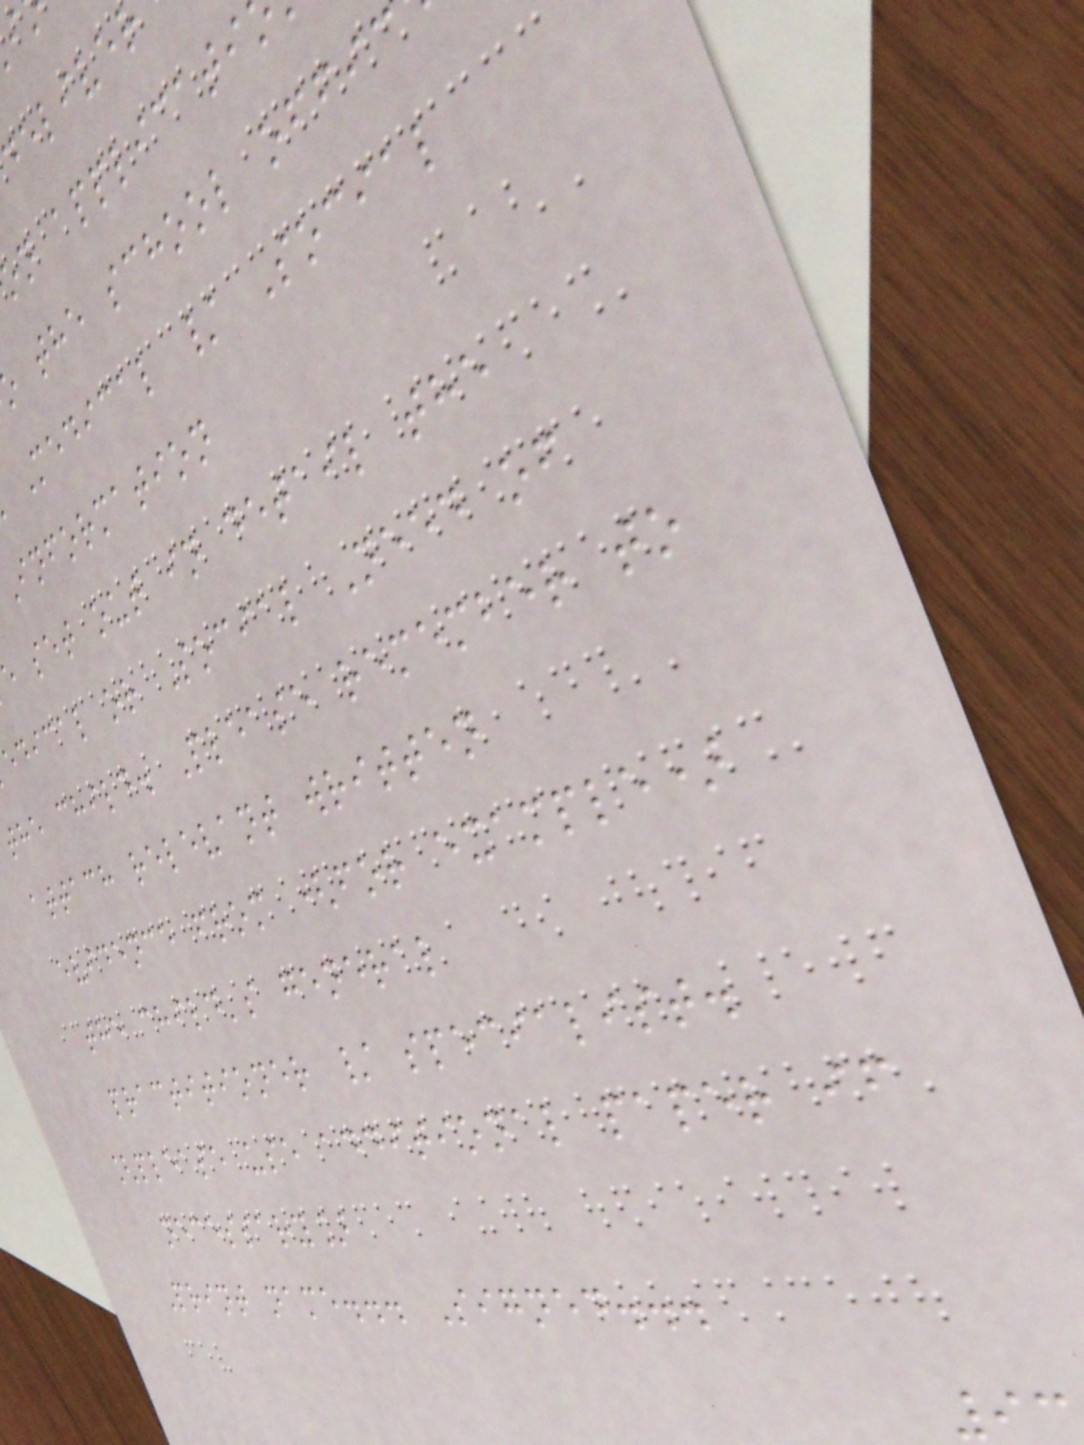n applicati
the school offic
Medical / Social
information
set out in detail the
edical or Social Need of
the child. Please remember to
attach relevant written
evidence from (for example)
the child's general
practitioner / specialist.
[please use additional paper if
necessary]
Print name... Signed...
